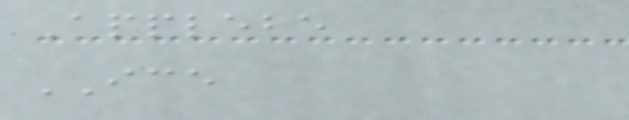Applebe
ICE
